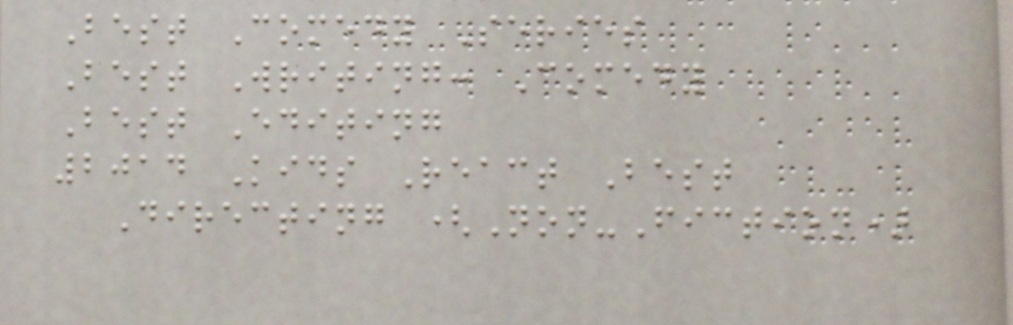Best Comedy Series
Best Writing: Comedy
Best Editing
2014 Kids React Best
Directing (Non-Fiction)
